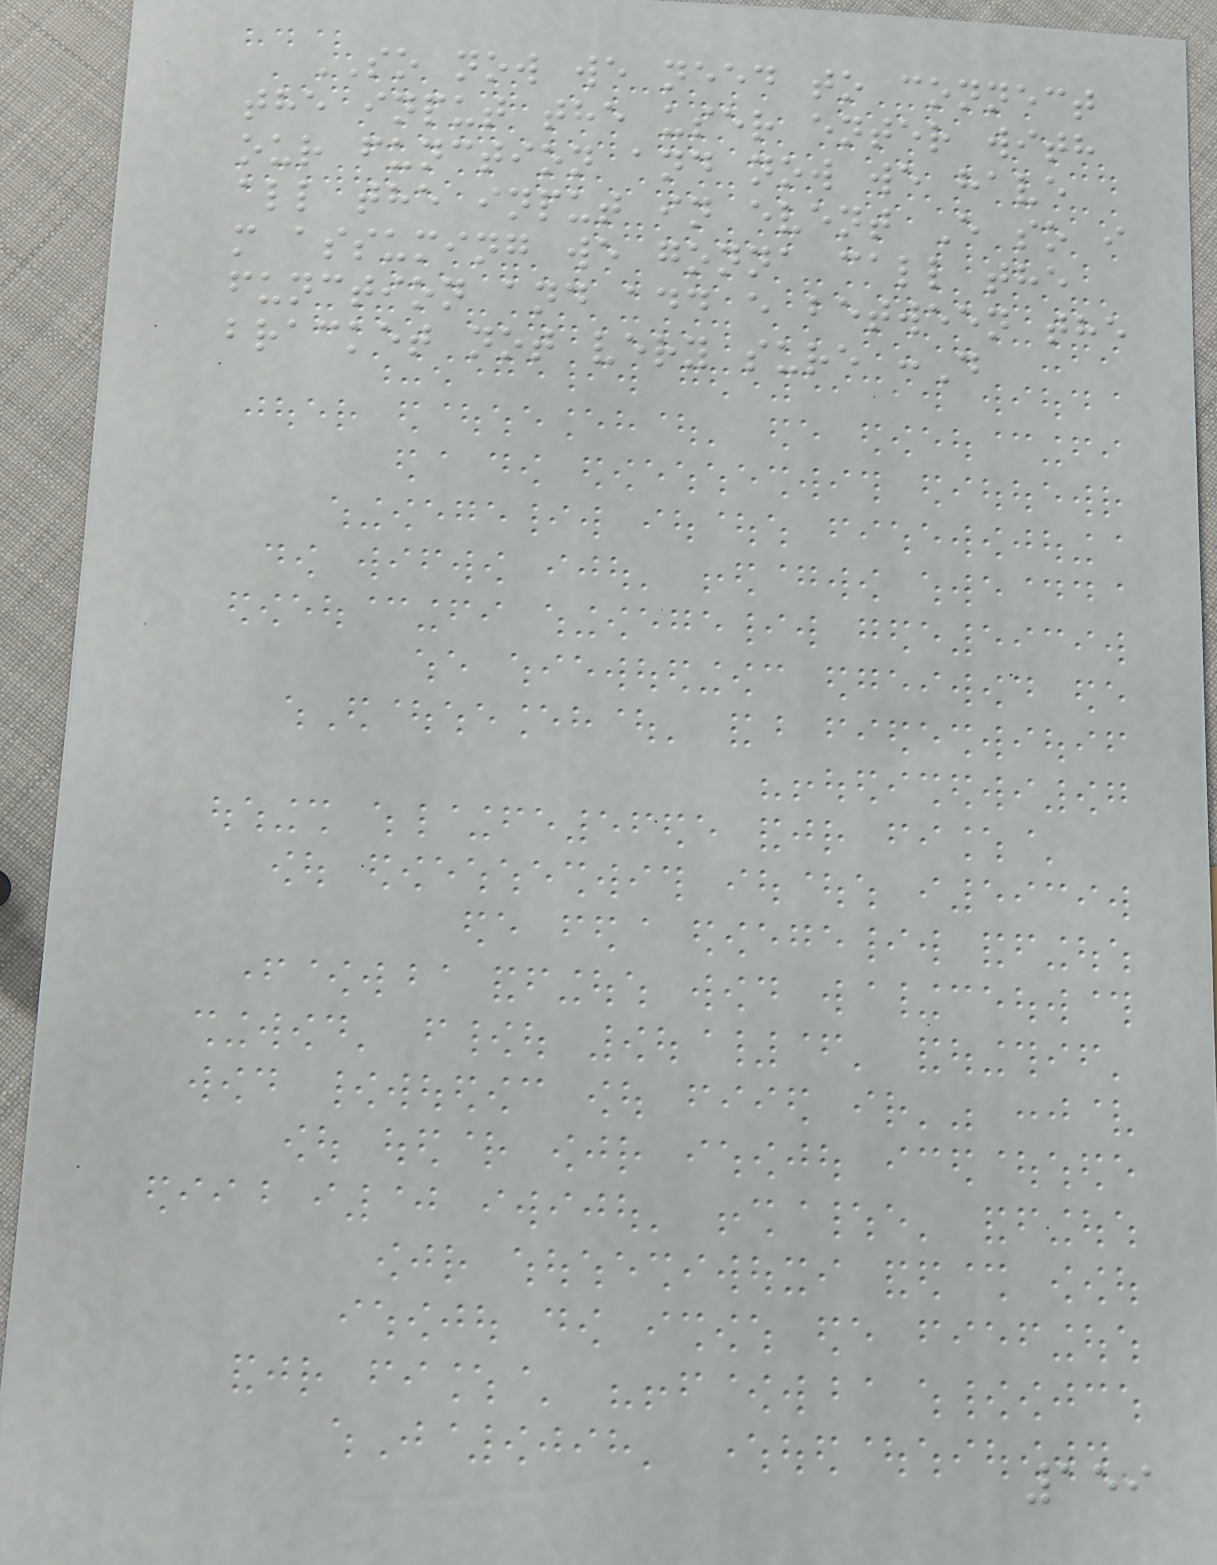SO now we need to connect
the input the user enter with
our function and now we have
all the input in event E so i
m assuming we gonna call the
function and add e between the
bracket not very sure :D
159
